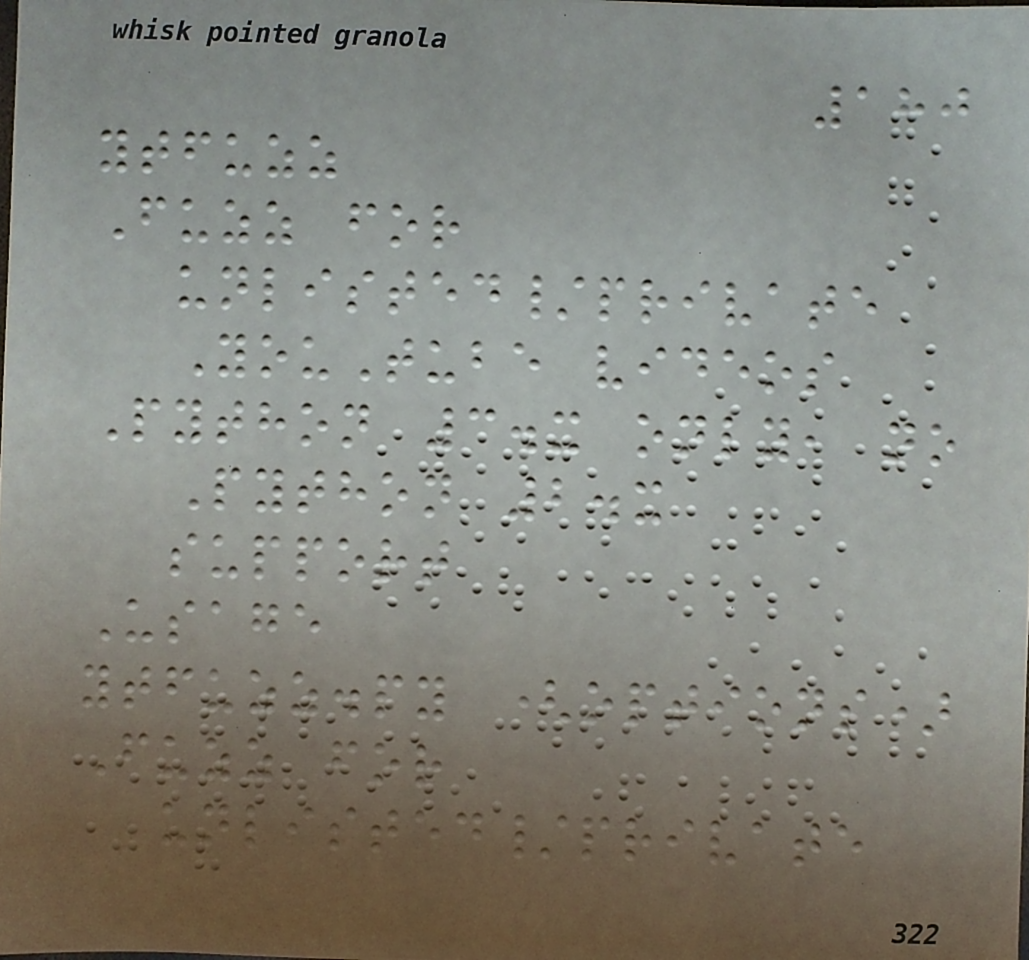180
ytfuzz
Fuzz for
unlisted/private
YouTube videos
Python 3.x only, no
Python 2.x
support
Usage
ytfuzz.py (options)
Fuzz for
unlisted/private
